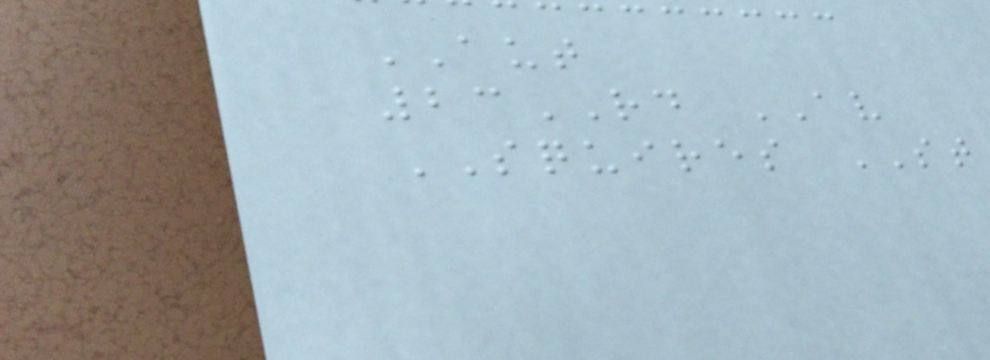AUT
23RD AV
SQUIRES ST
